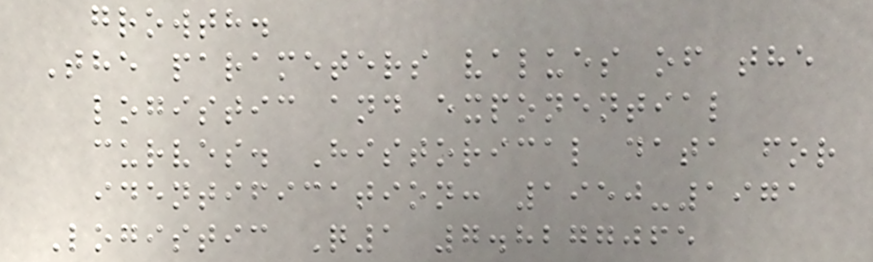growth.
The parameters values of the
logistic and exponential
curves. Historical data for
identification: 1950-1971
Logistic Q1 7.8277065
